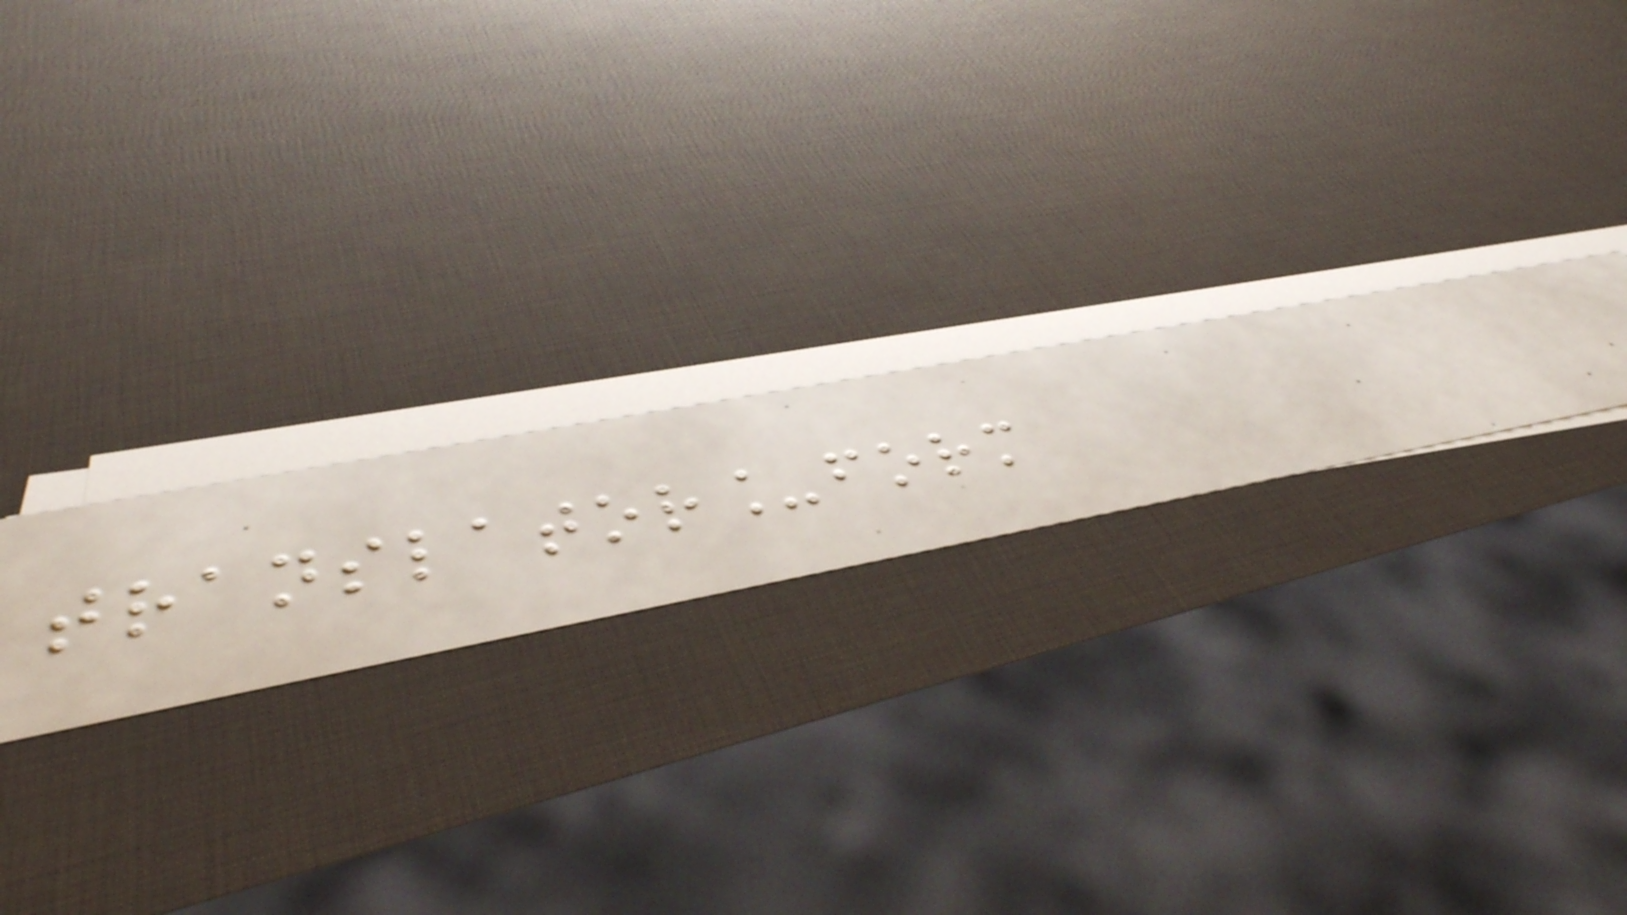translator_form
